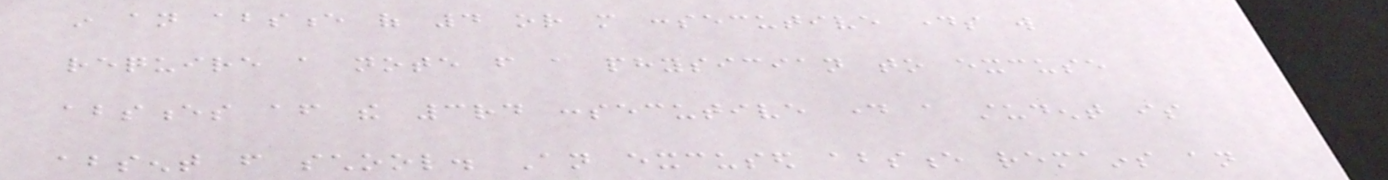in an absence of 4 or more consecutive days will
require a note from a physician to excuse
absences after the 3rd consecutive day a student is
absent from school. An excused absence remains an
